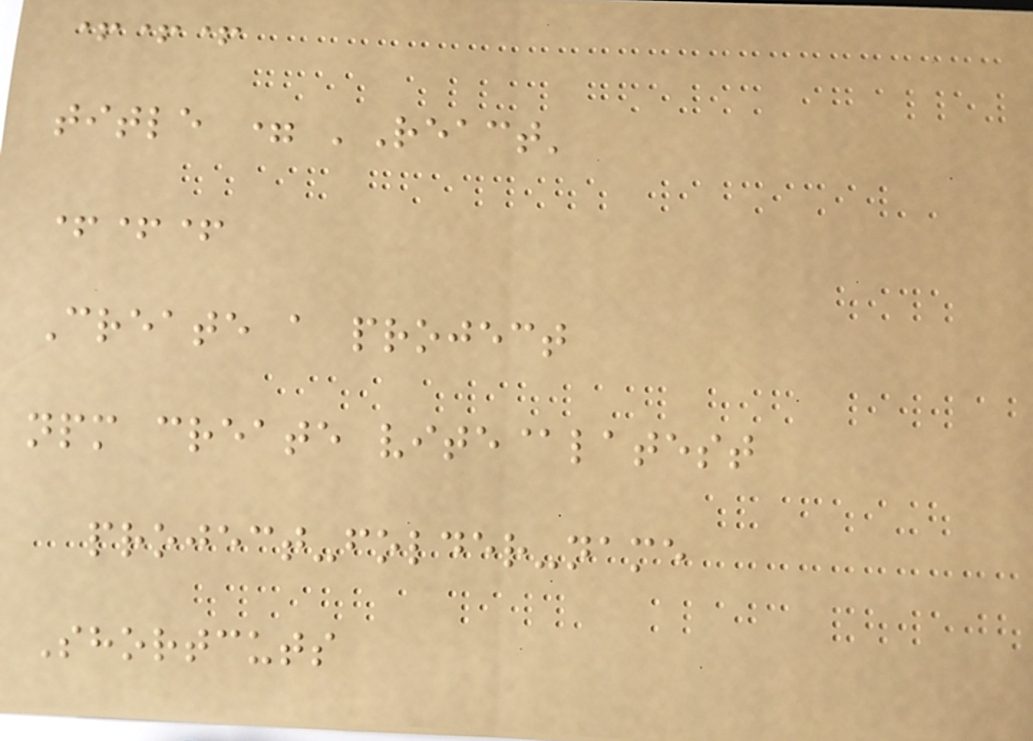+++
title = 'React'
+++
Create a project
npm create vite@latest
project-folder-name
Shortcuts
